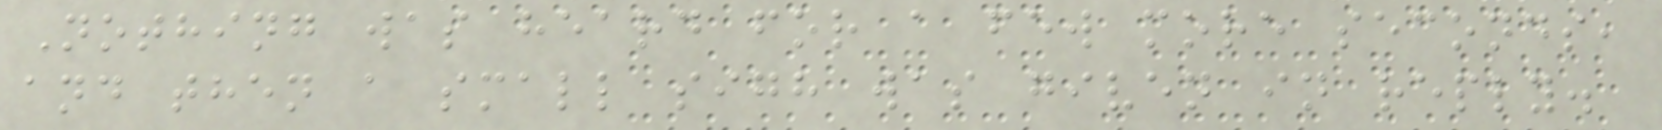Nothing was heard for a few more seconds,
and then a small sigh was given in reply.
